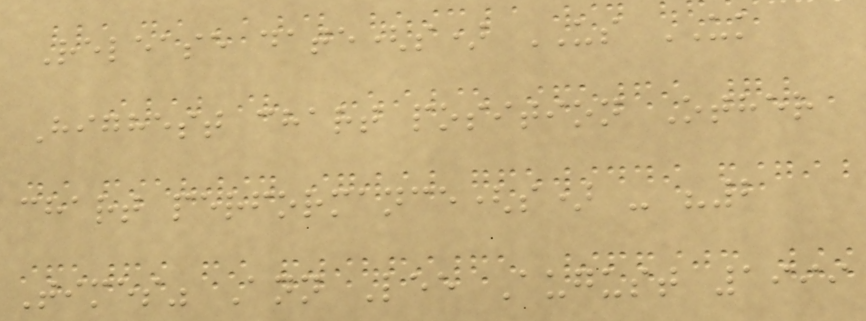Release date(s) US UK
Highest chart position Other
chart performance(s) - "2
Times" Ann Lee August 1999
